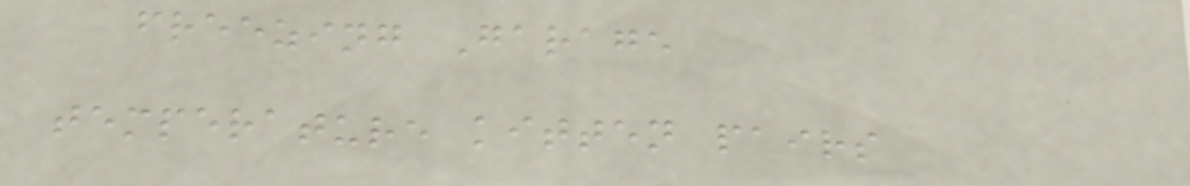freezing Garage
temperature kitten pairs
